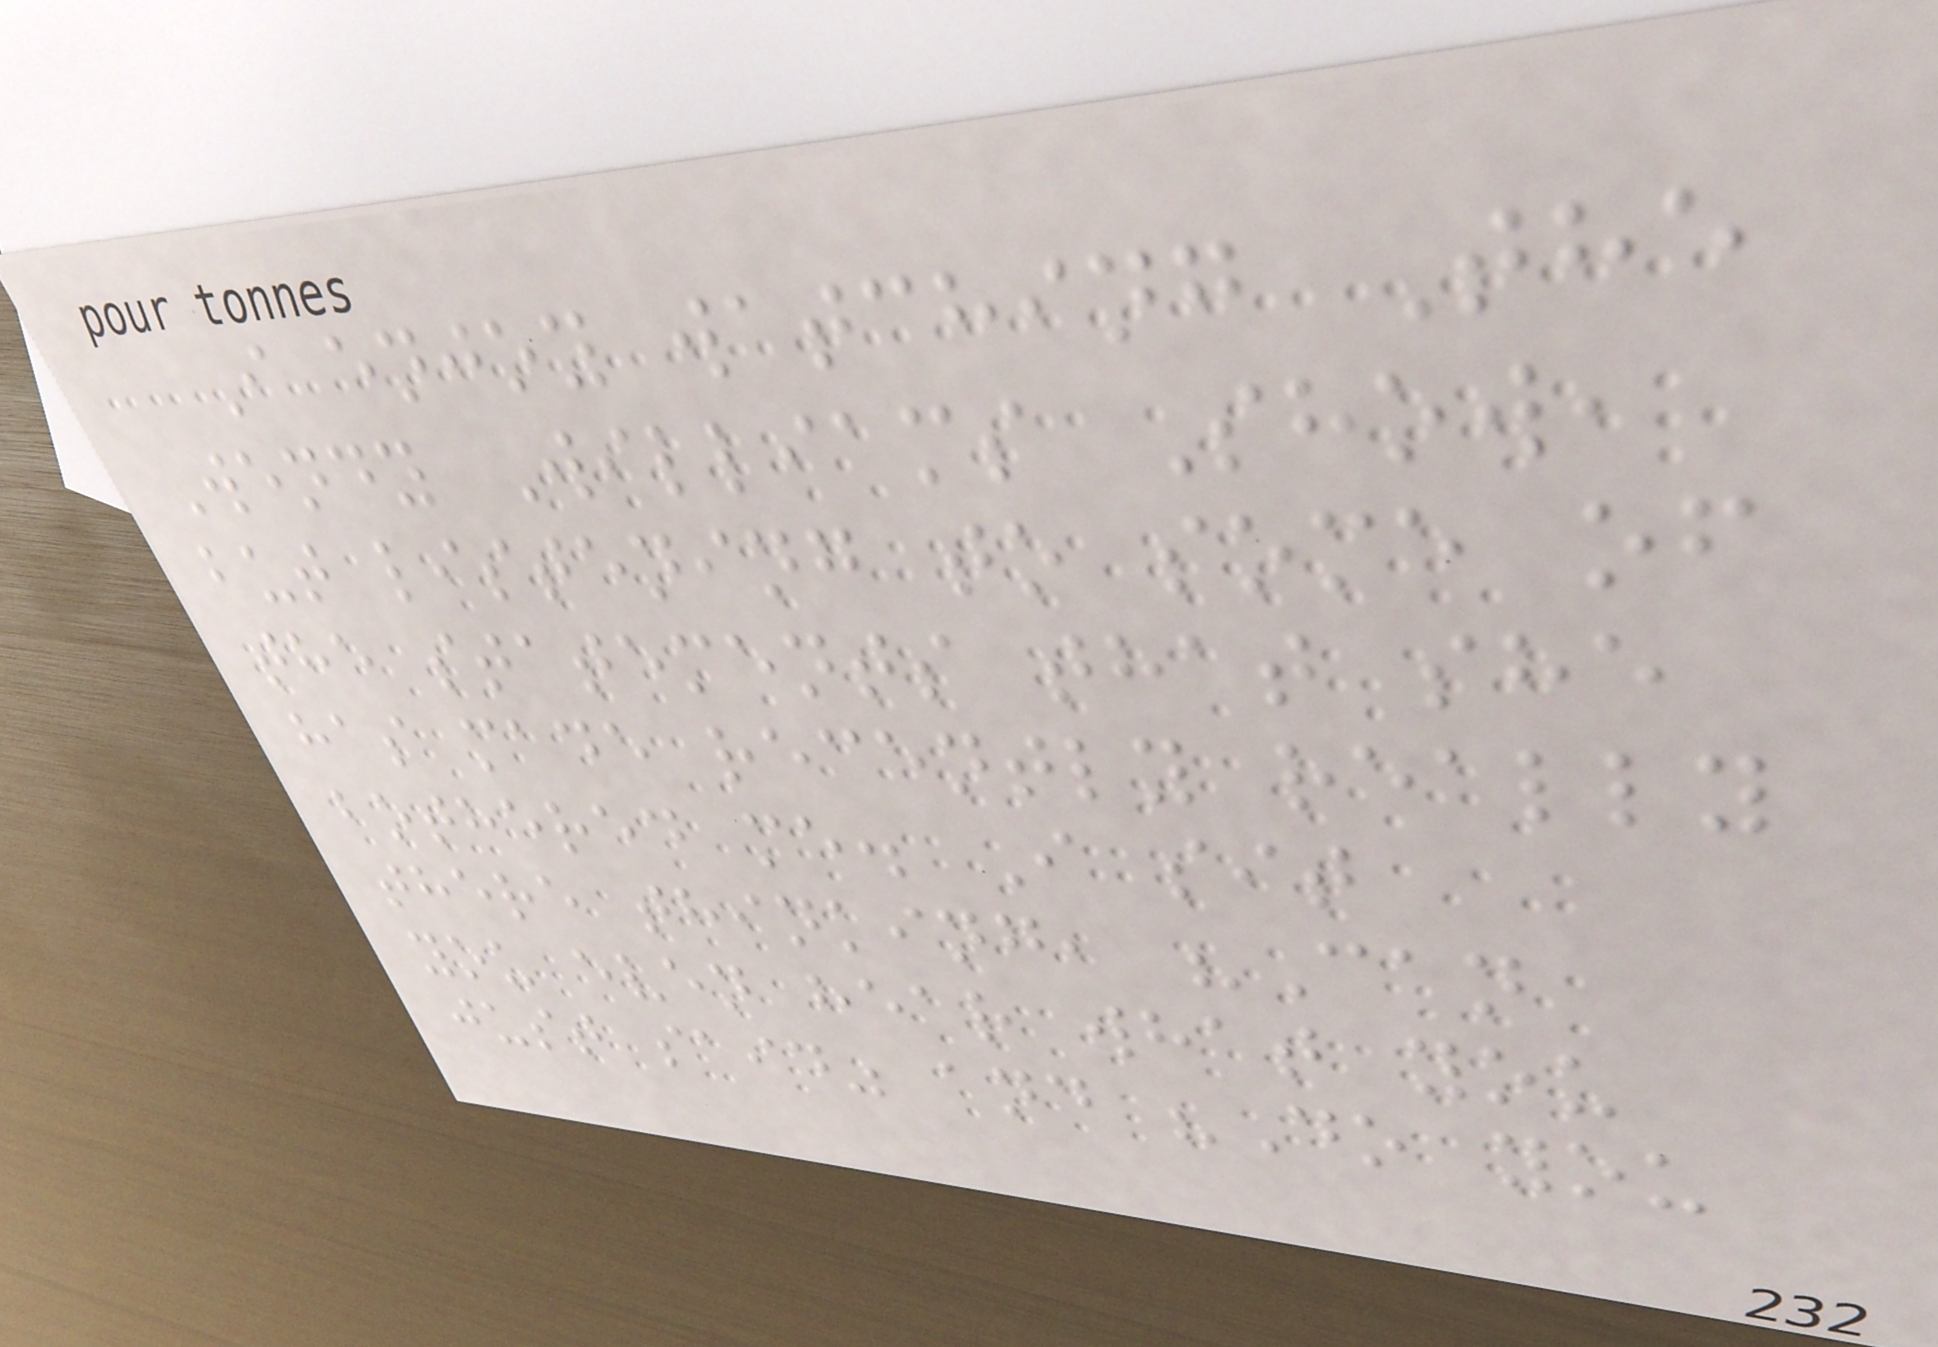I enjoy watching The
Wendy Williams Show,
but listening to some of
the statements that she
has made recently really
bothered me. I sit
there thinking, "Can
you even hear what you
just said" and "Do you
